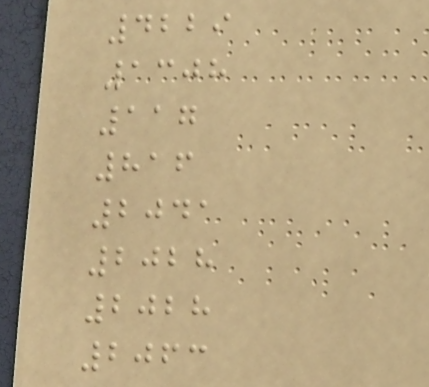4229
1308
117
816
2041
2028
2028
2063
